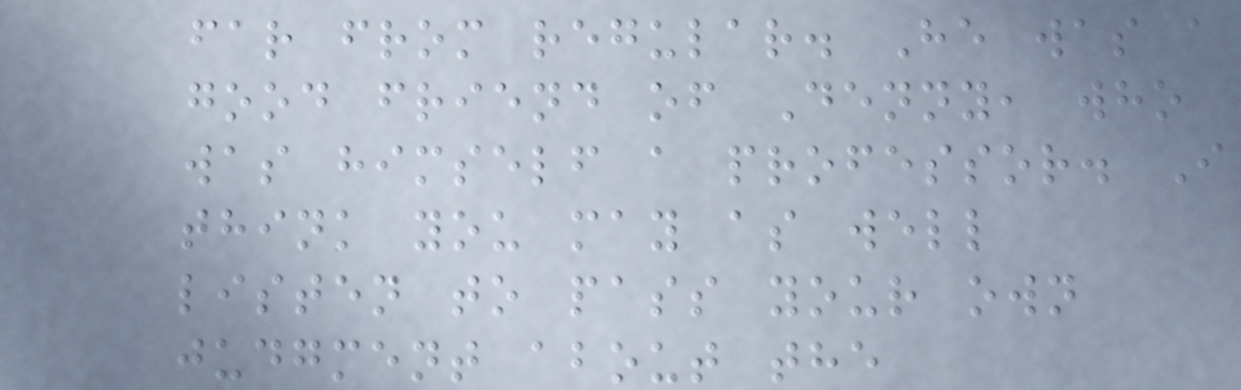far from regular. He was a
good friend of Denny, who
was himself a professor. I
think you may as well
listen to pass your own
judgment about the
